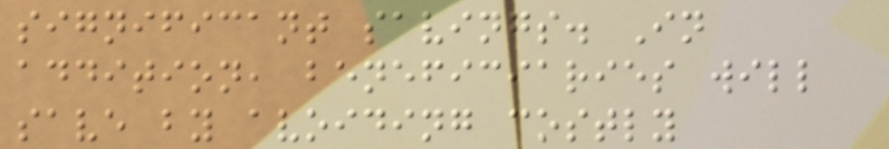significant savings. In
addition, beneficiaries will
save by avoiding costly
